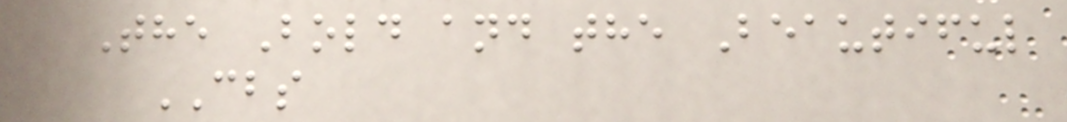The Bold and the Beautiful
CBS
